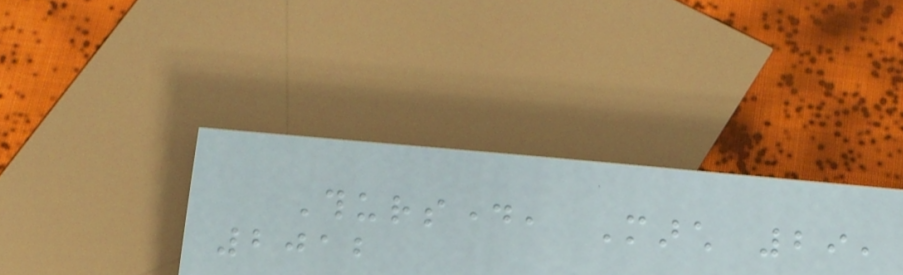Thursday, March 29,
2012
